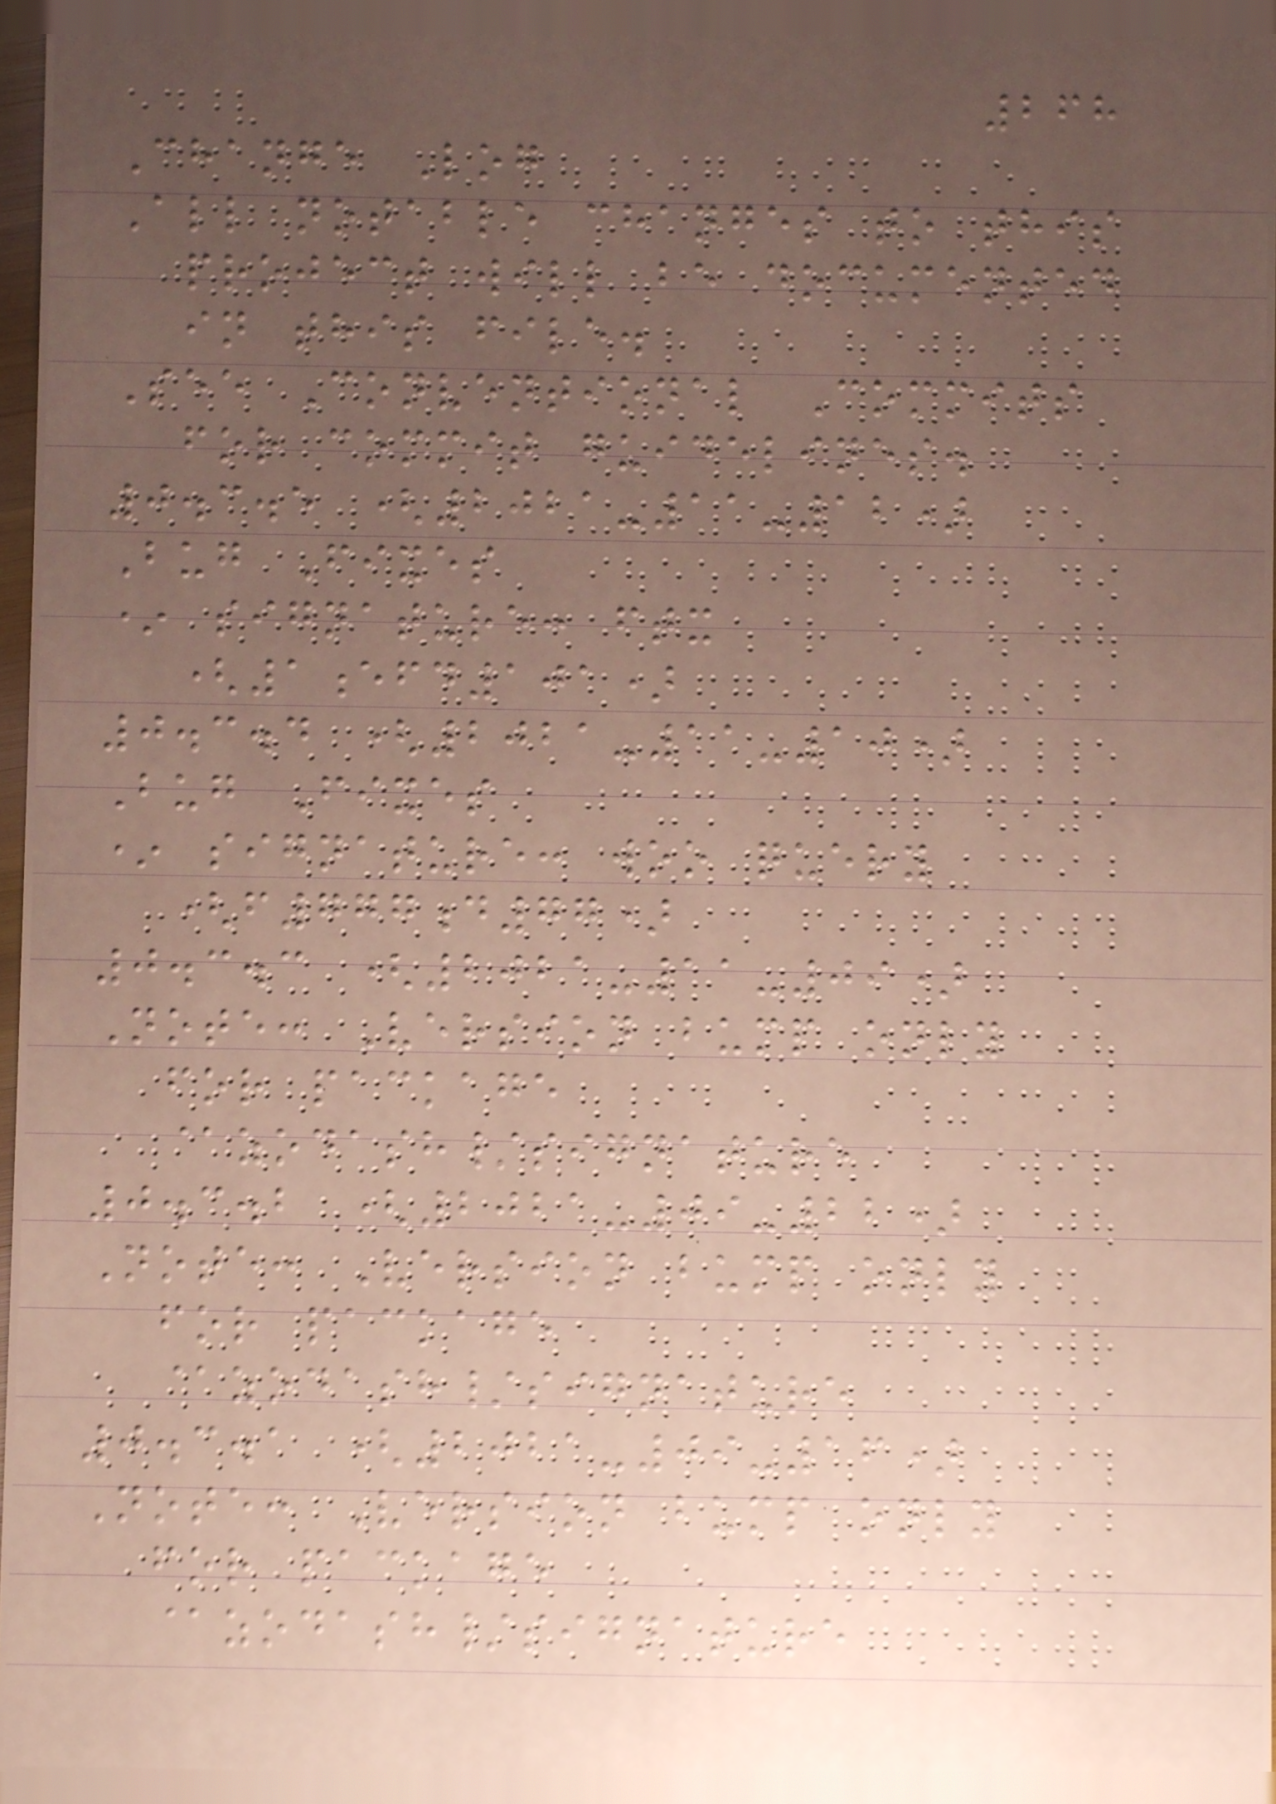268
Change Log
All notable changes to this
project will be documented
in this file.
See Conventional Commits
for commit guidelines.
0.3.5 (2021-11-12)
Bug Fixes
* signature: ftx
(1efd101)
0.3.4 (2021-11-10)
Bug Fixes
* signature: woo query
(f777d77)
0.3.3 (2021-11-09)
Note: Version bump only
for package
@zodash/signature
0.3.2 (2021-09-22)
Note: Version bump only
for package
@zodash/signature
0.3.1 (2021-09-16)
Note: Version bump only
for package
@zodash/signature
